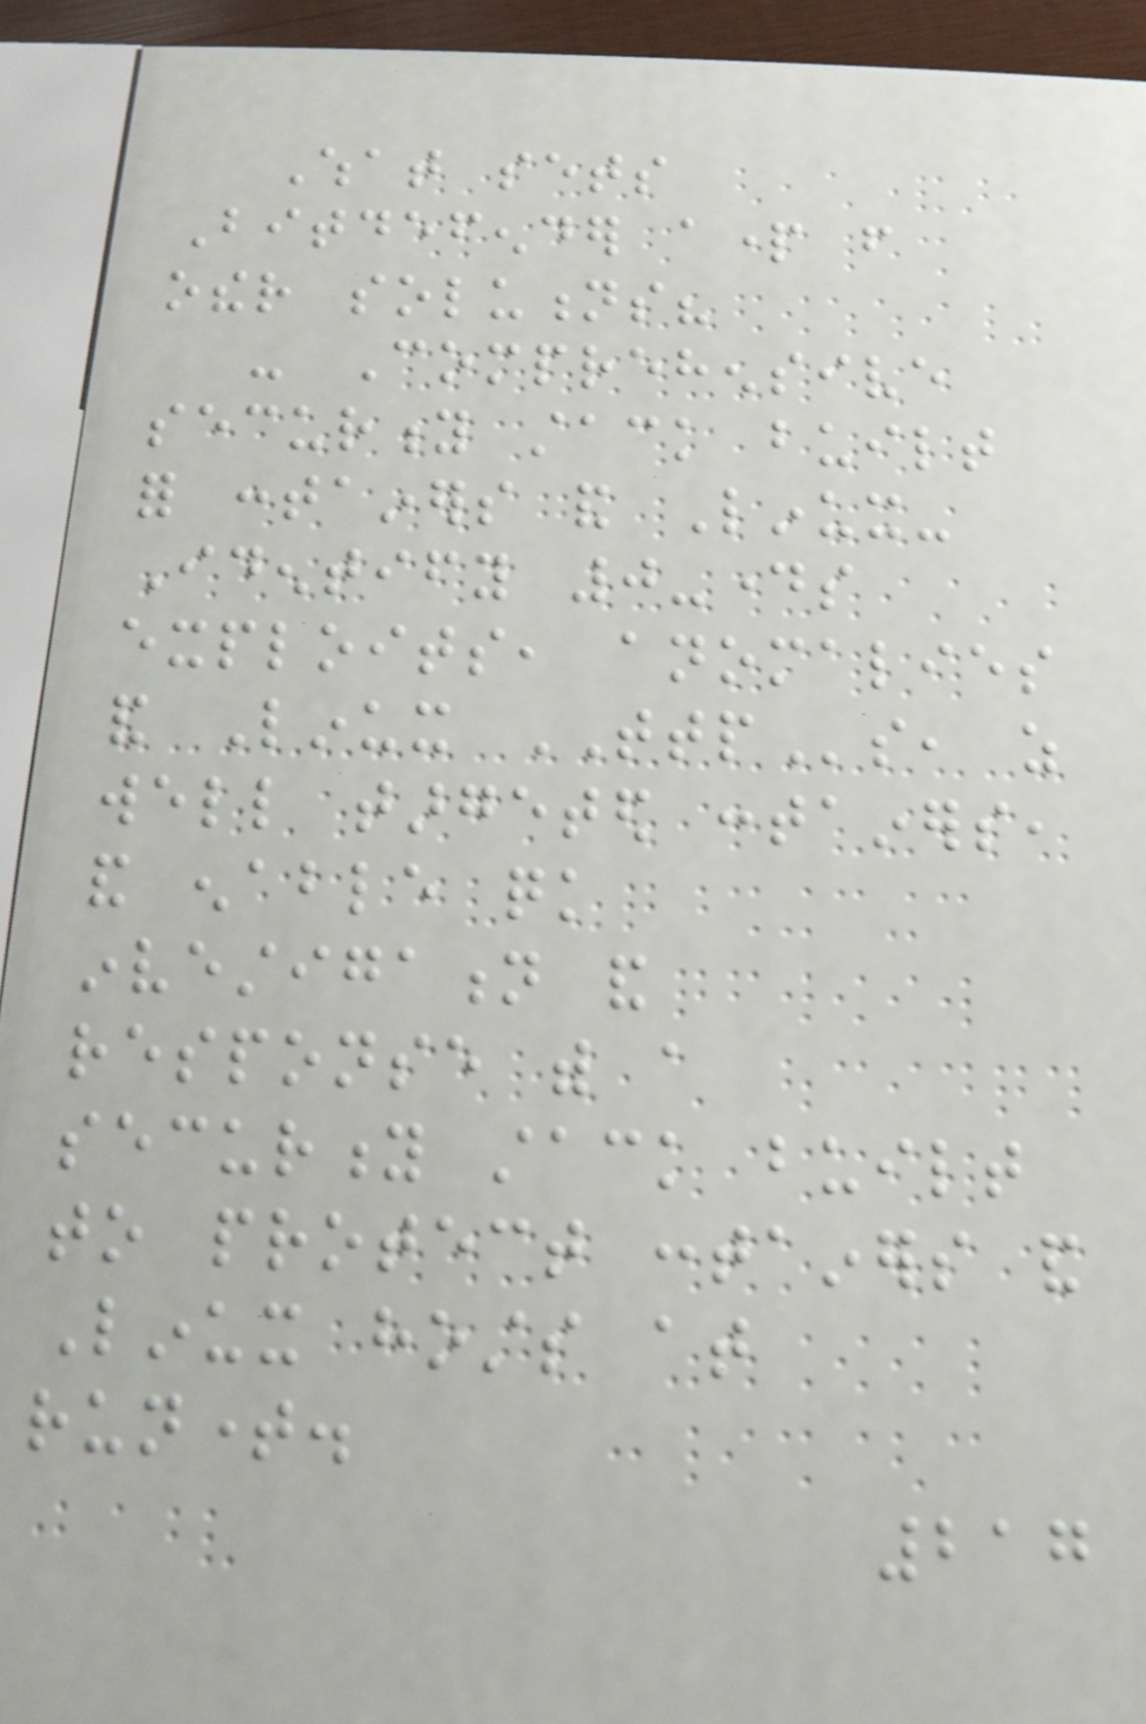What sets
Bitdefender apart from
other solutions?
- Comprehensive
security stack built
for containers and Linux-
Identify 0-days
exploits, anomalies
and Linux TTPs, as
well targeted containers,
and enable quick
investigation and
response with a
security stack built
to protect containers and
Linux hosts at
runtime.
217
